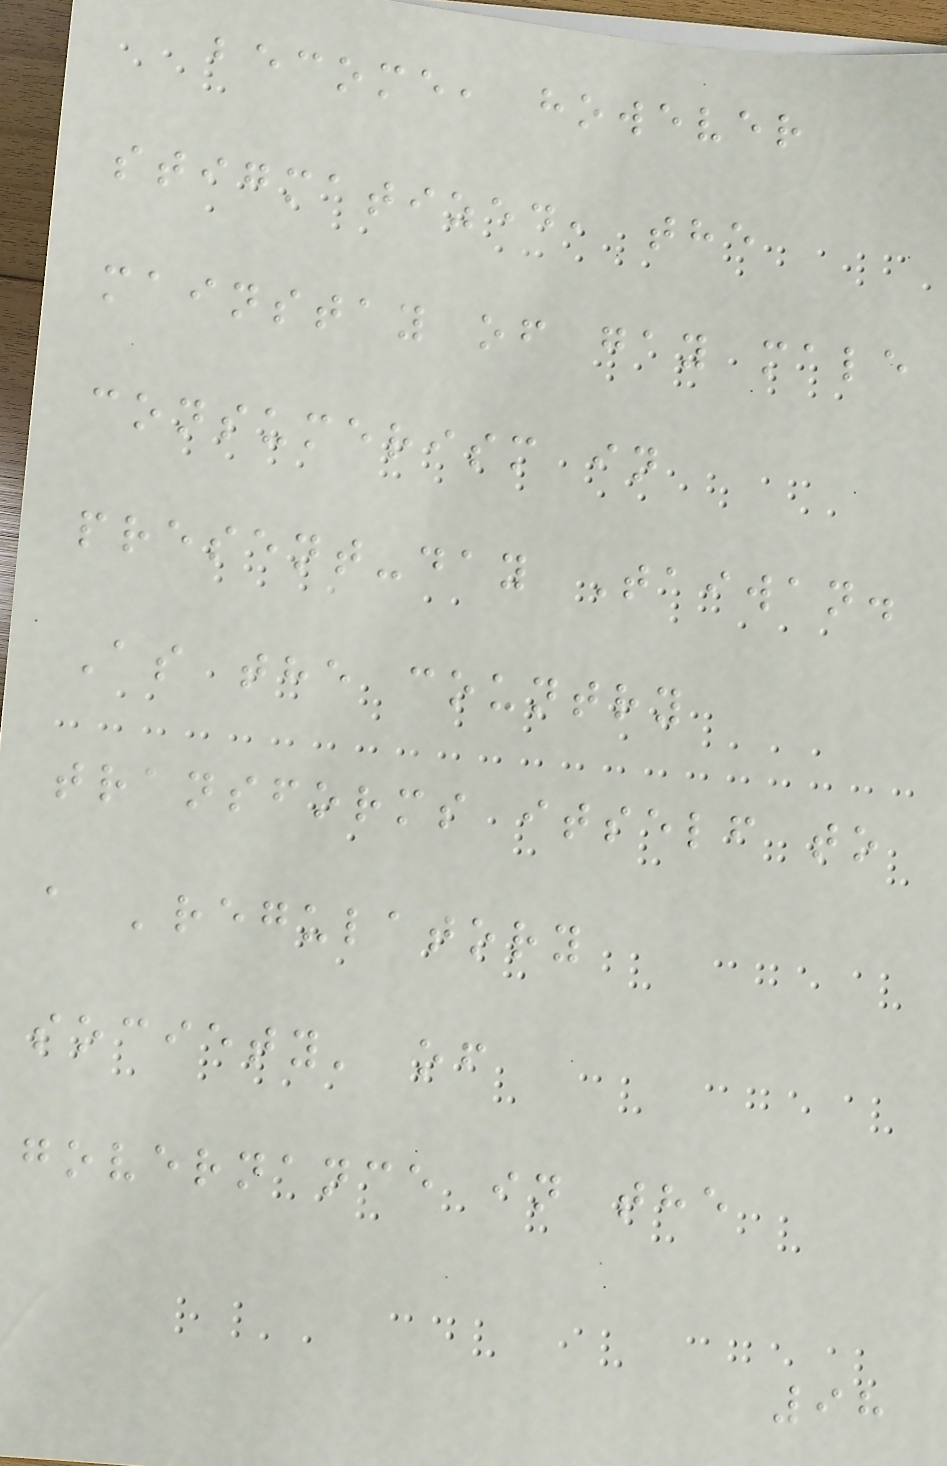become, however
stigmatized, the
mainstay of gay male
consumerism in
present-day Taiwan.
As the country
transforms itself to
a 'regulatory
society' of
governance in the
98
